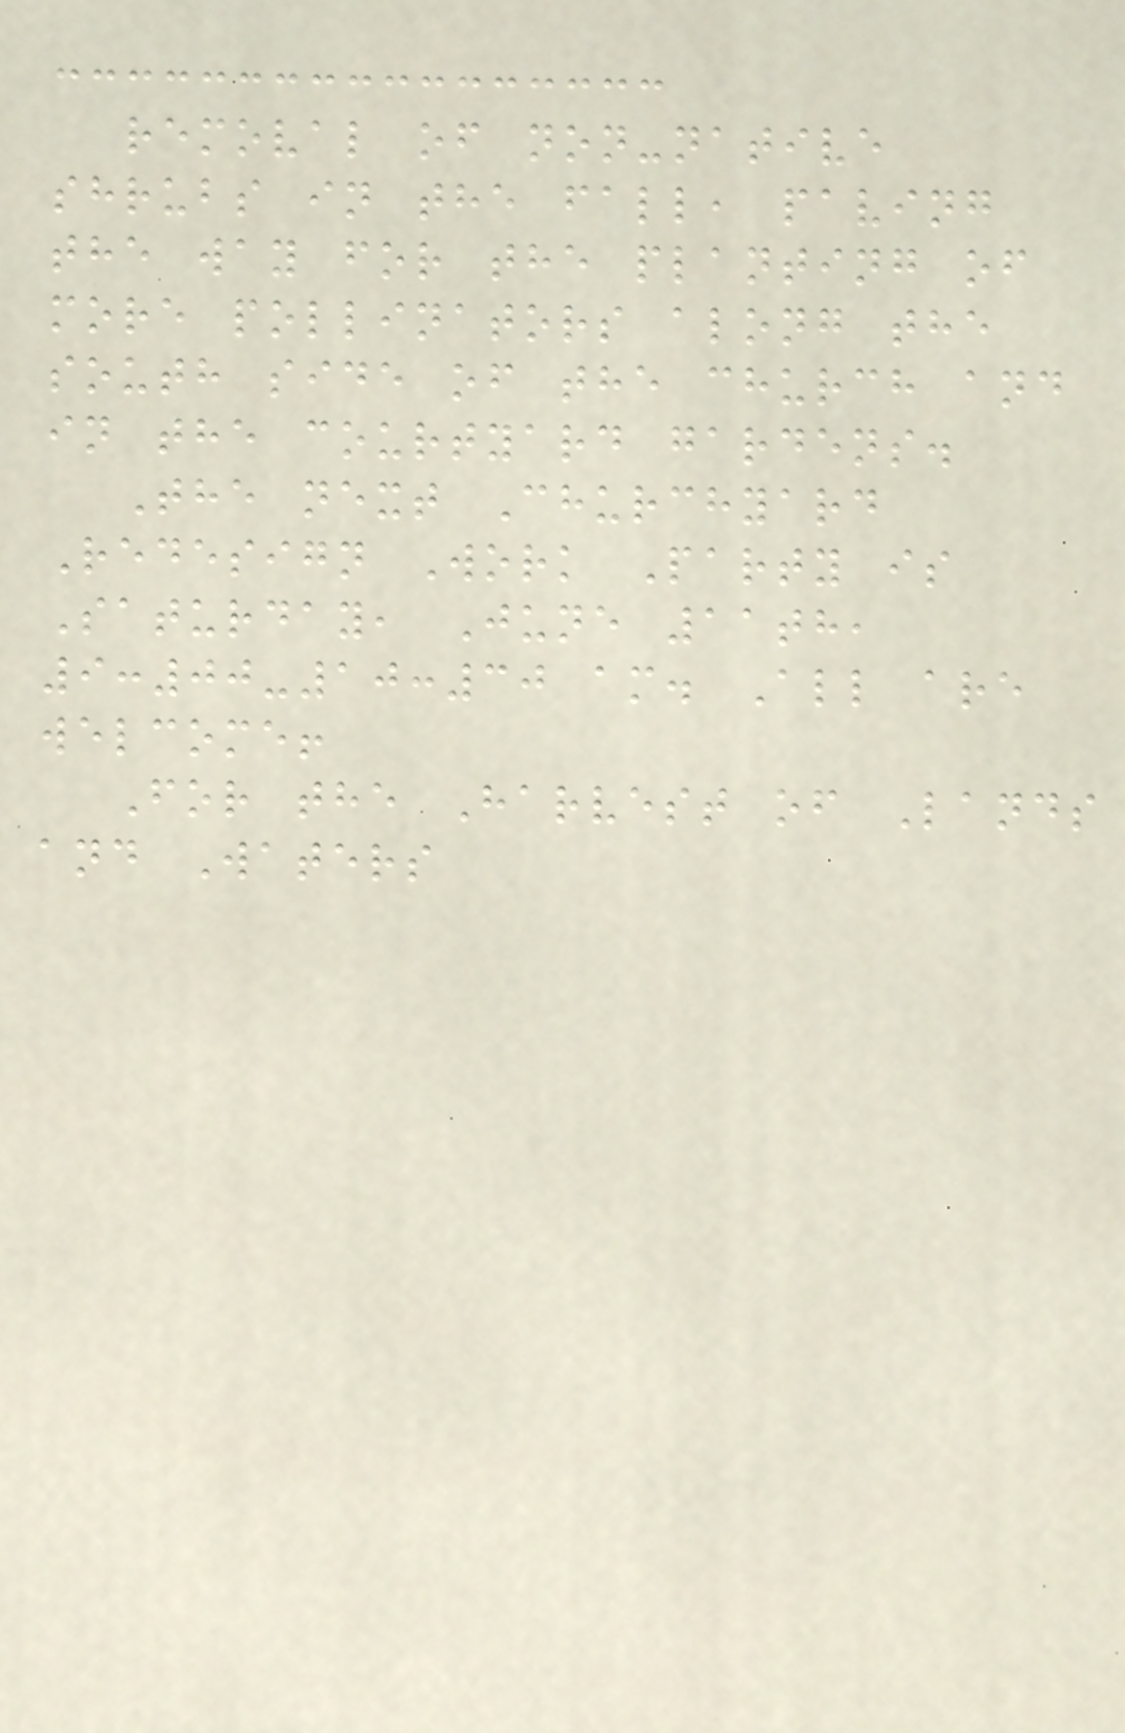removal of non-native
shrubs in the fall, paving
the way for the planting of
more pollinators along the
south side of the church and
in the courtyard gardens.
The next Churchyard
Redesign Work Party is
Saturday, June 11th,
9:00-10:30 am. All are
welcome!
For the Harvest of Lands
and Waters
